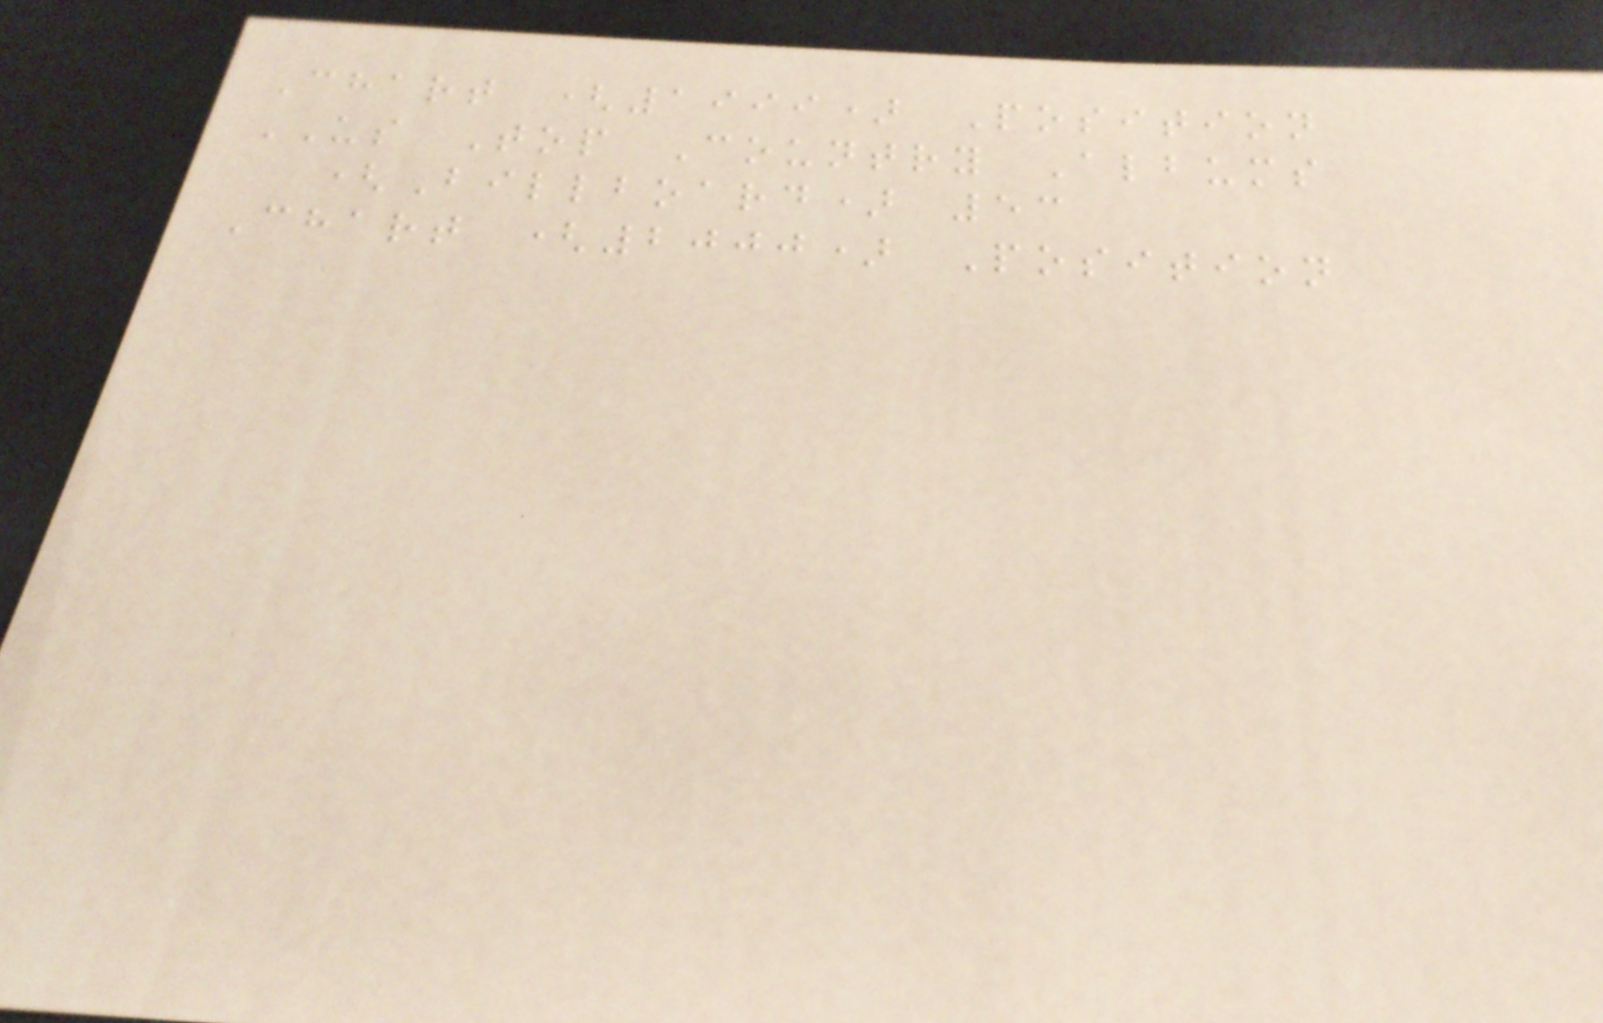Chart (1999) Position
US Top Country Albums
(Billboard) 53
Chart (2000) Position
